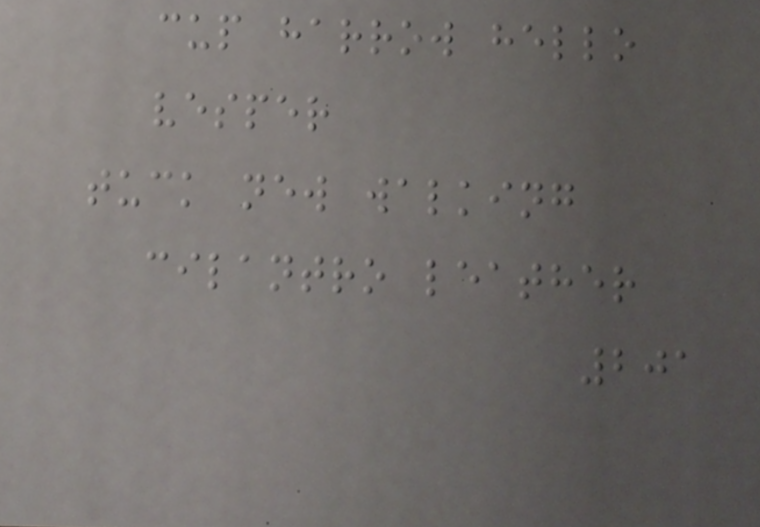cup harrow hello
vesper
tuck new walking
cilantro leather
201
